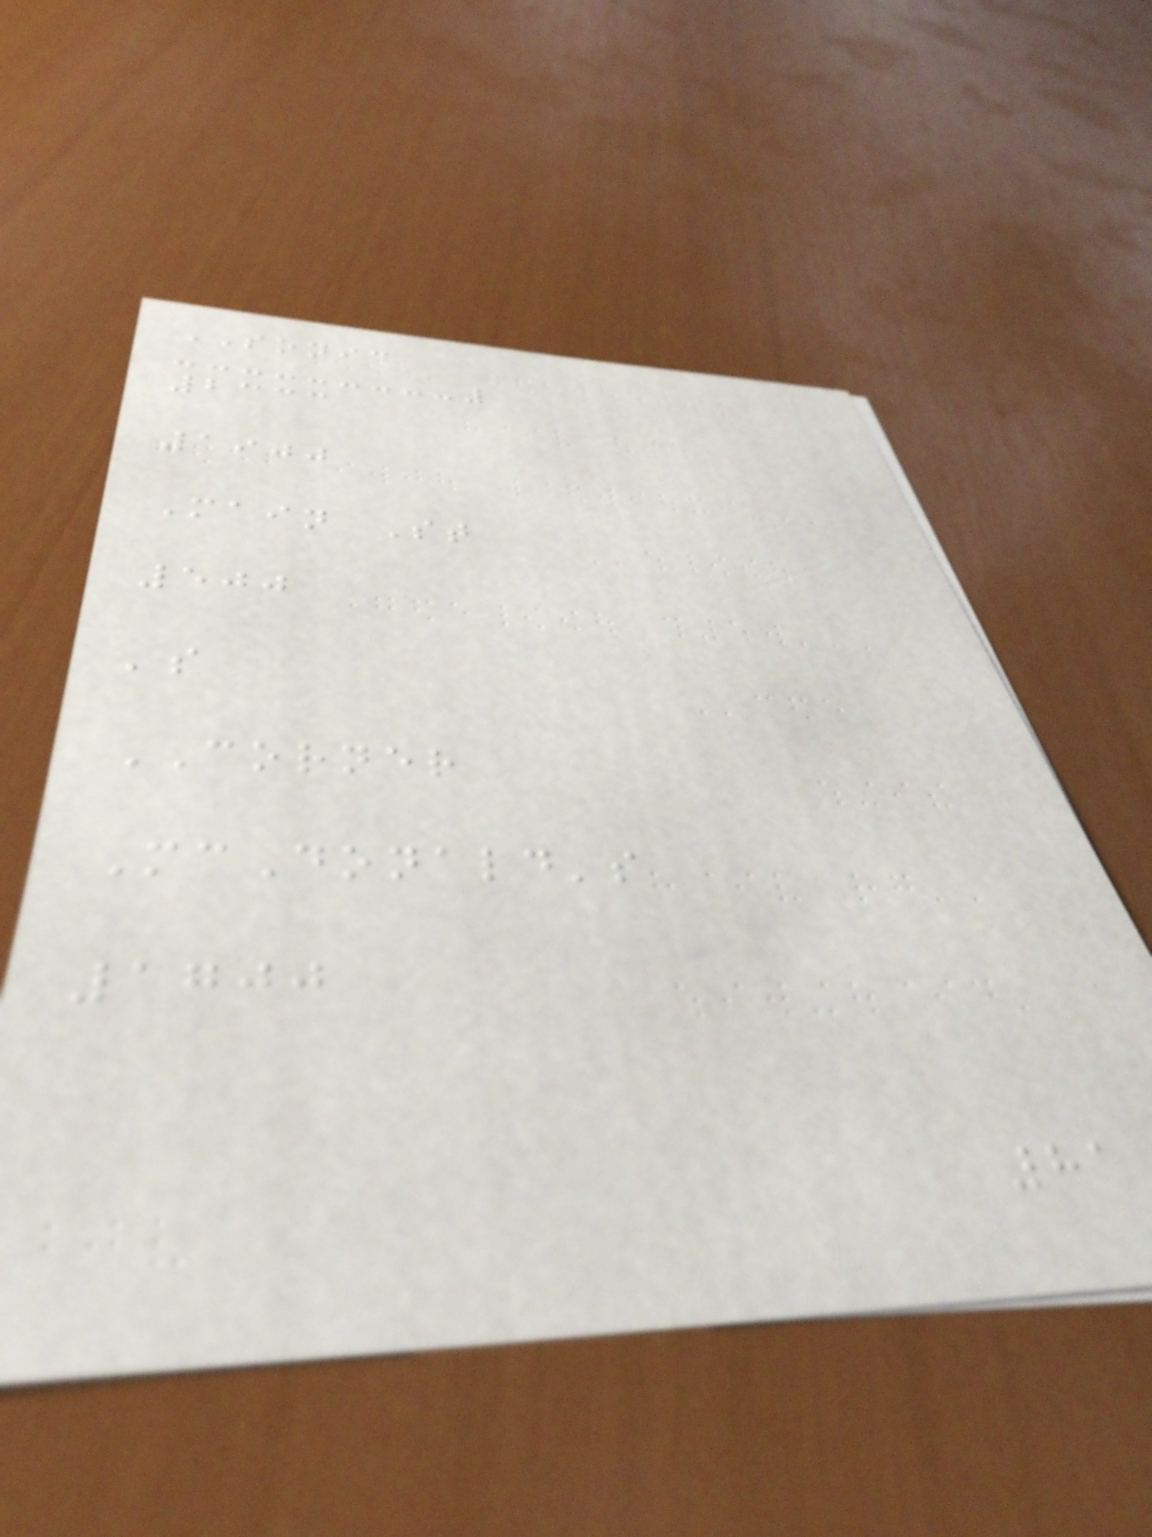SONIC
2333
1900
Main St
500
's
CORNER
McDonald's
1700
81
